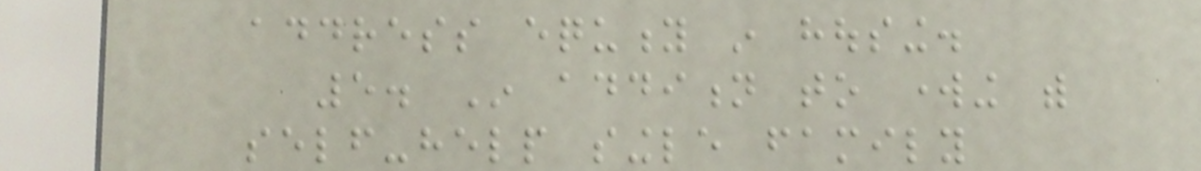address equity in housing.
5. In addition to working with
self-help single family
